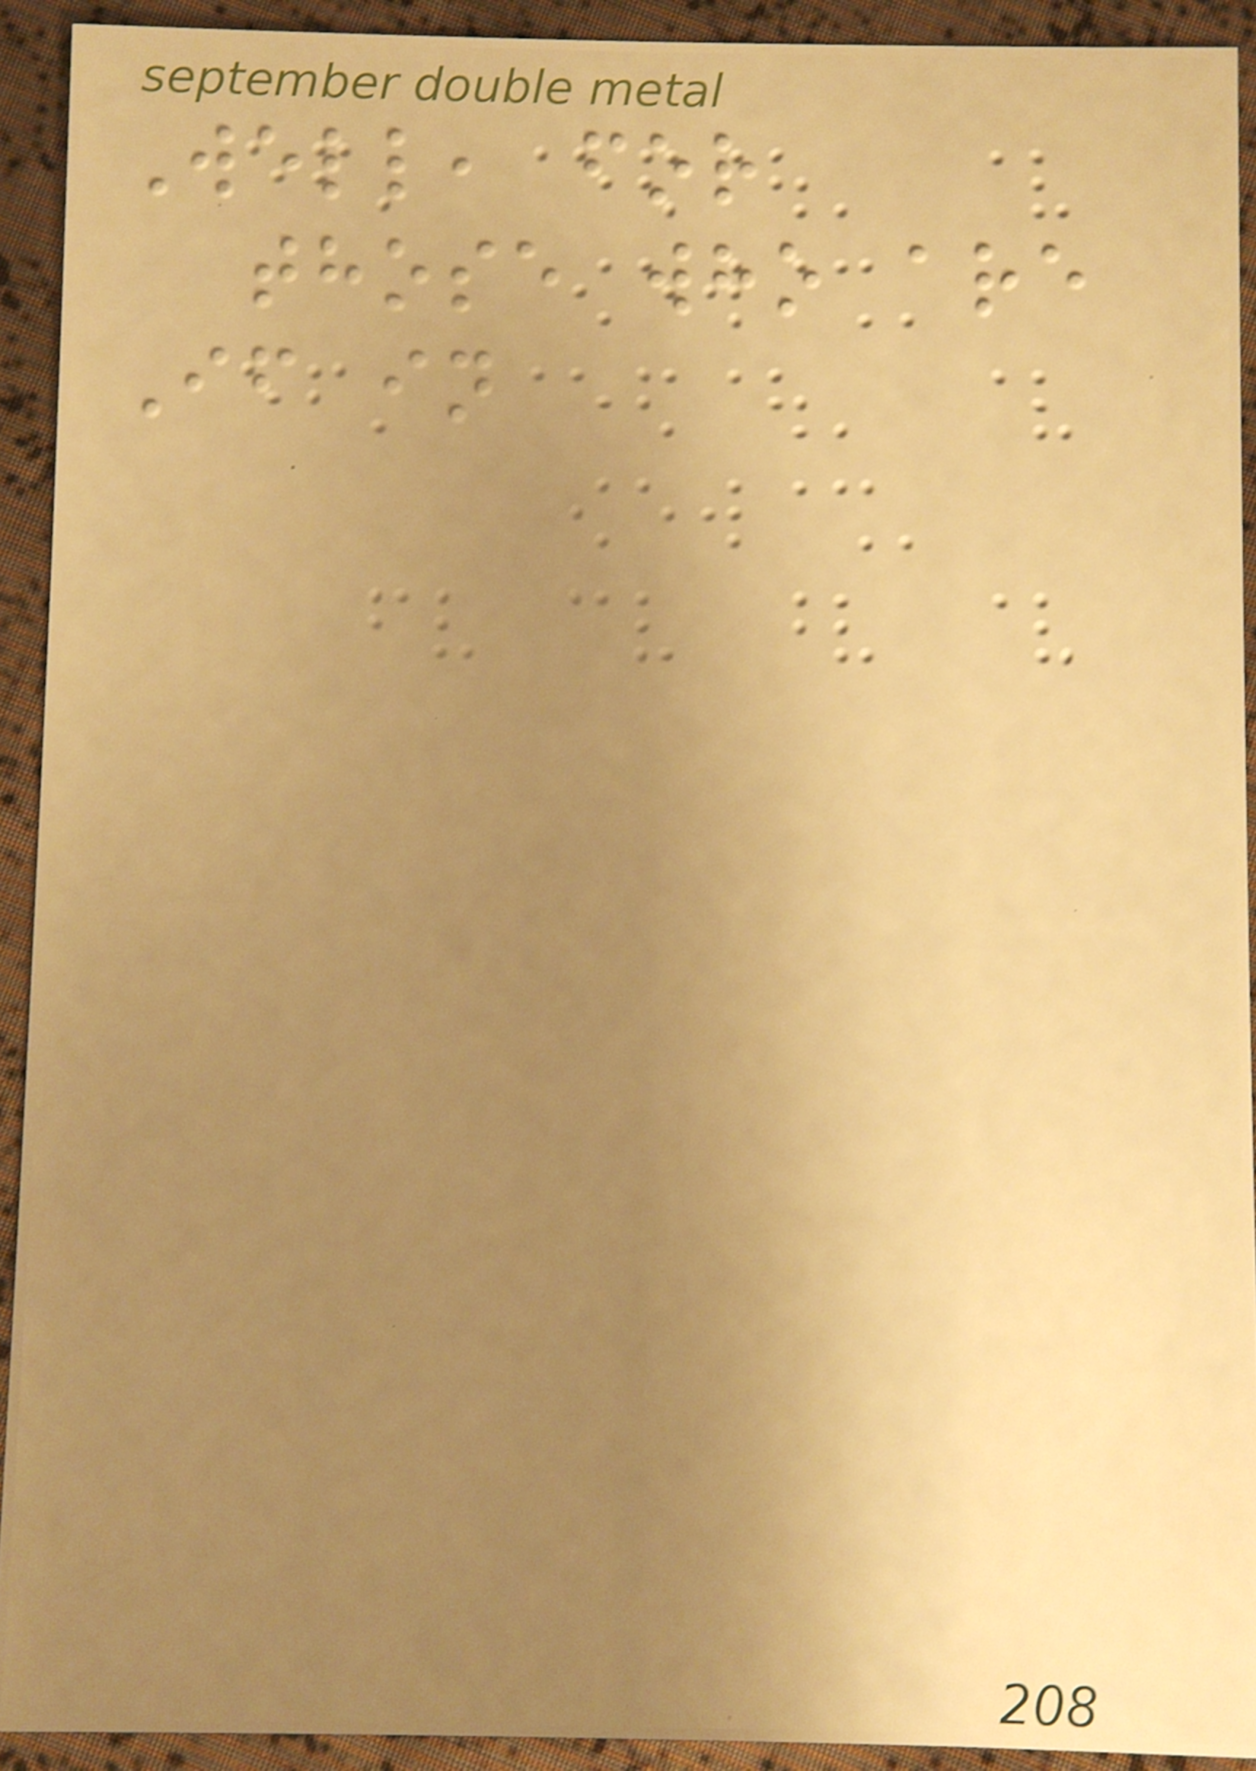Well, for
those who are
If in
